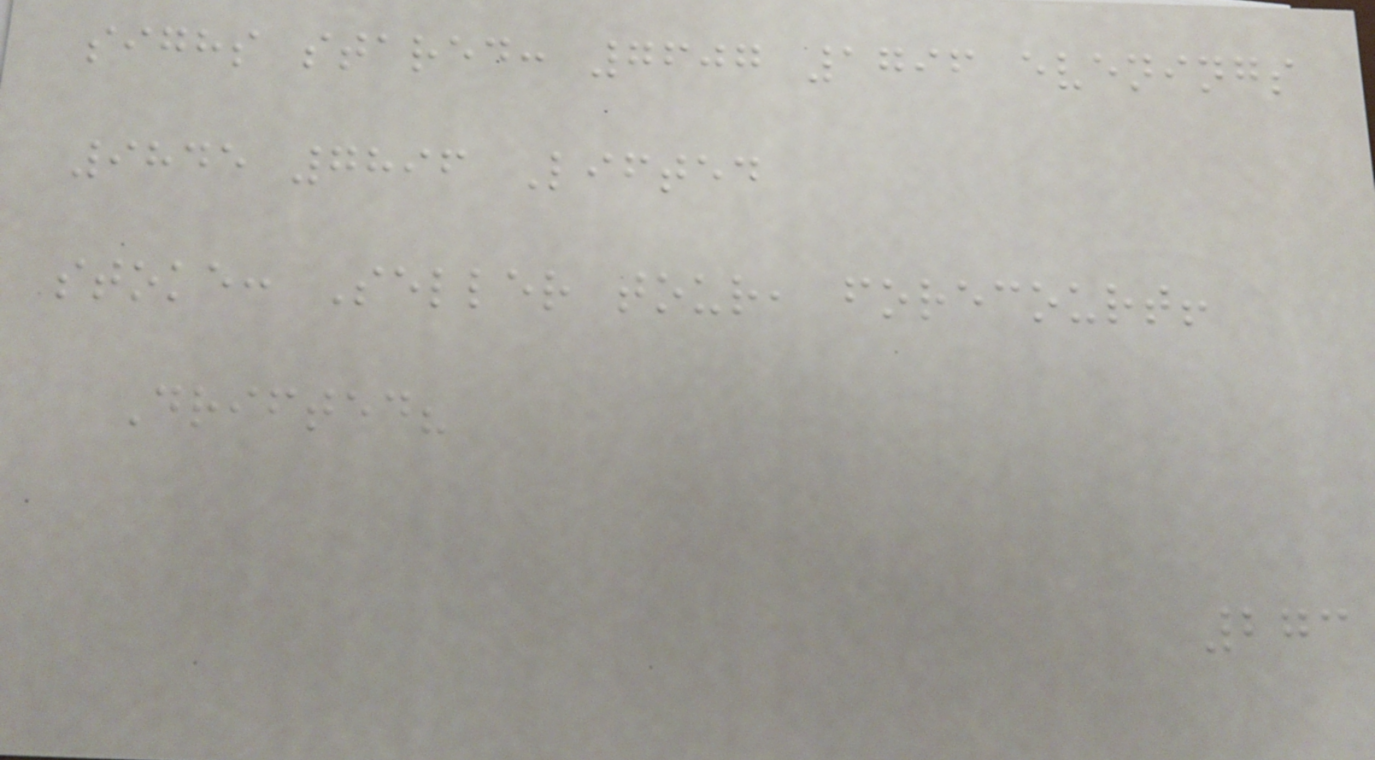sighs stared: 7607 1796 evenings
9845 7896 Lifted
stoke: Seller tour, forecourt!
Drifted?
273
